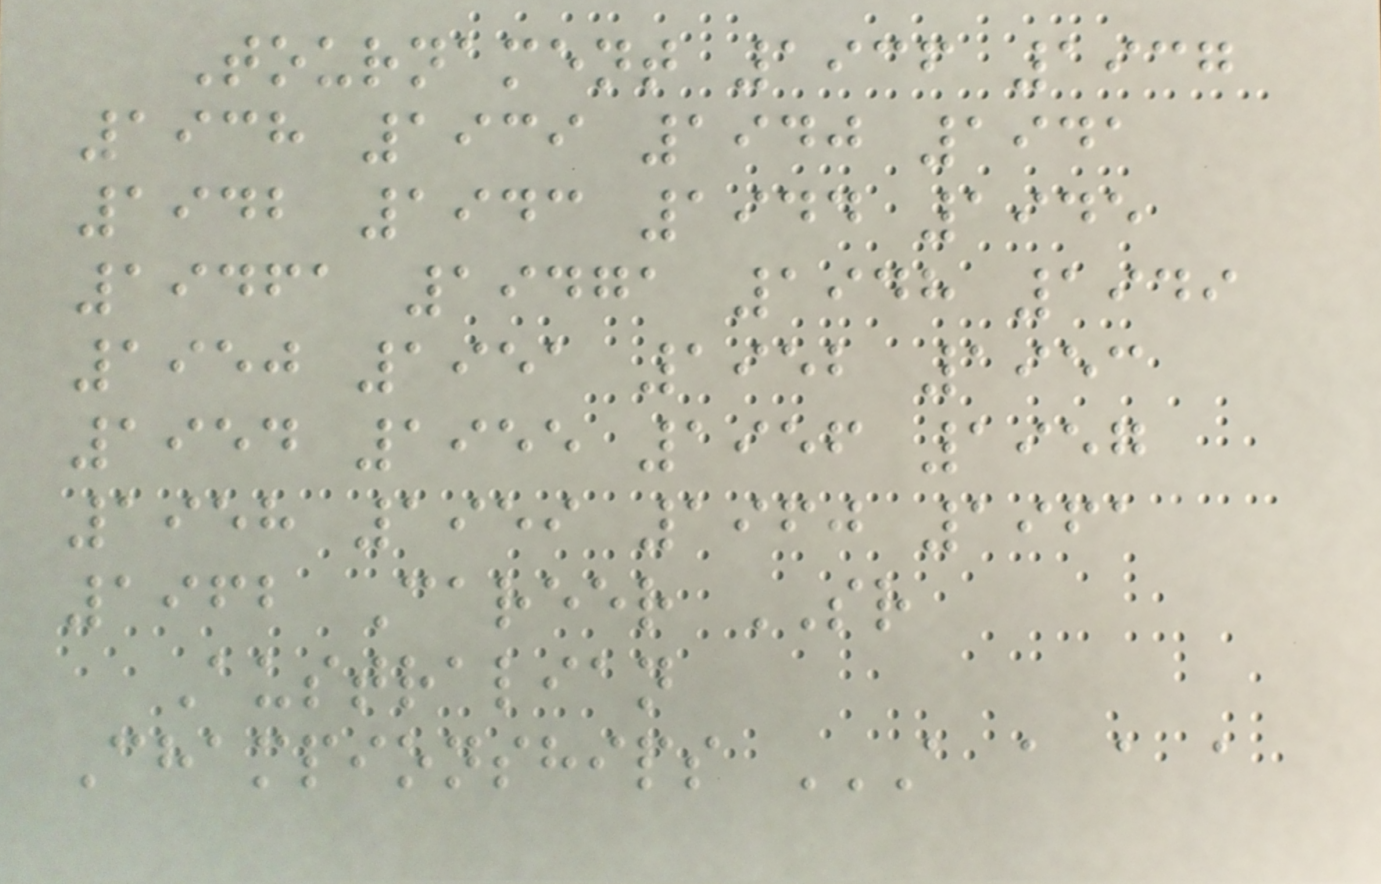Tournament 1936 1937
1938 1939 1940 1941
1942 1943 1944 1945
19461 19471 1948 1949
1950 1951 1952 1953
1954 1955 1956 1957
1958 1959 1960 1961
1962 Career SR
Australian
Championships A A A A
